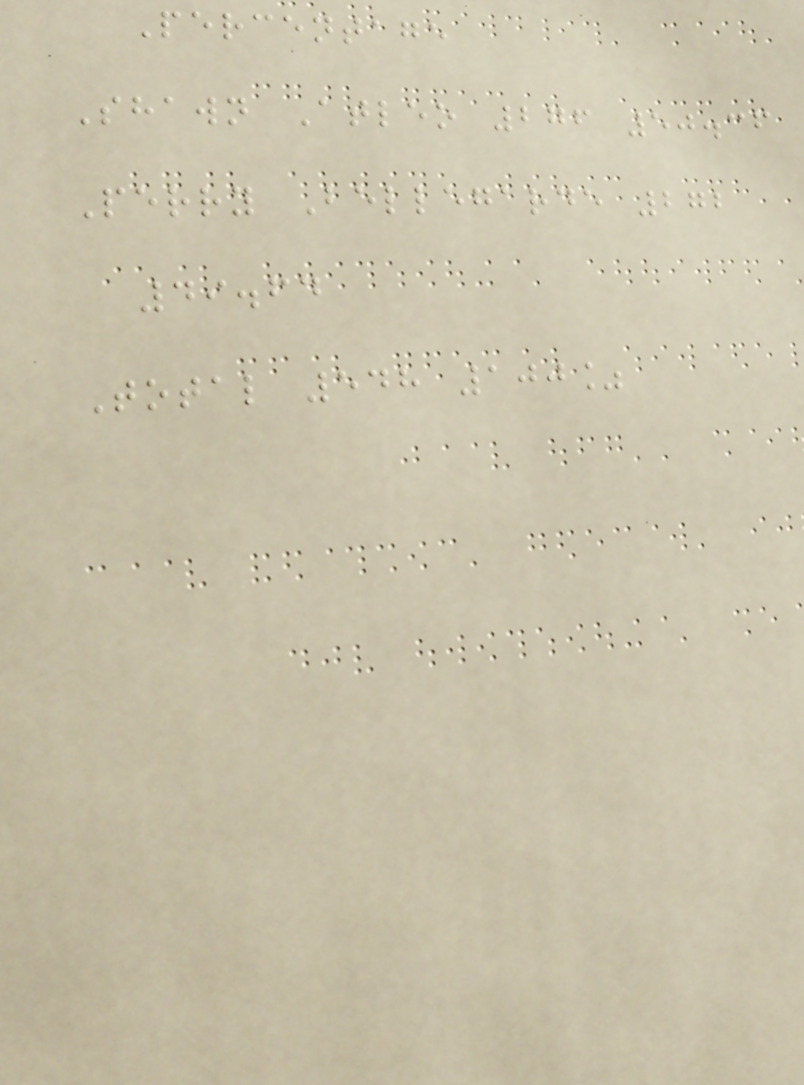Percentage
Shawn Atleo 276 50.36
Perry Bellegarde 272
49.64
Total 548 100%
